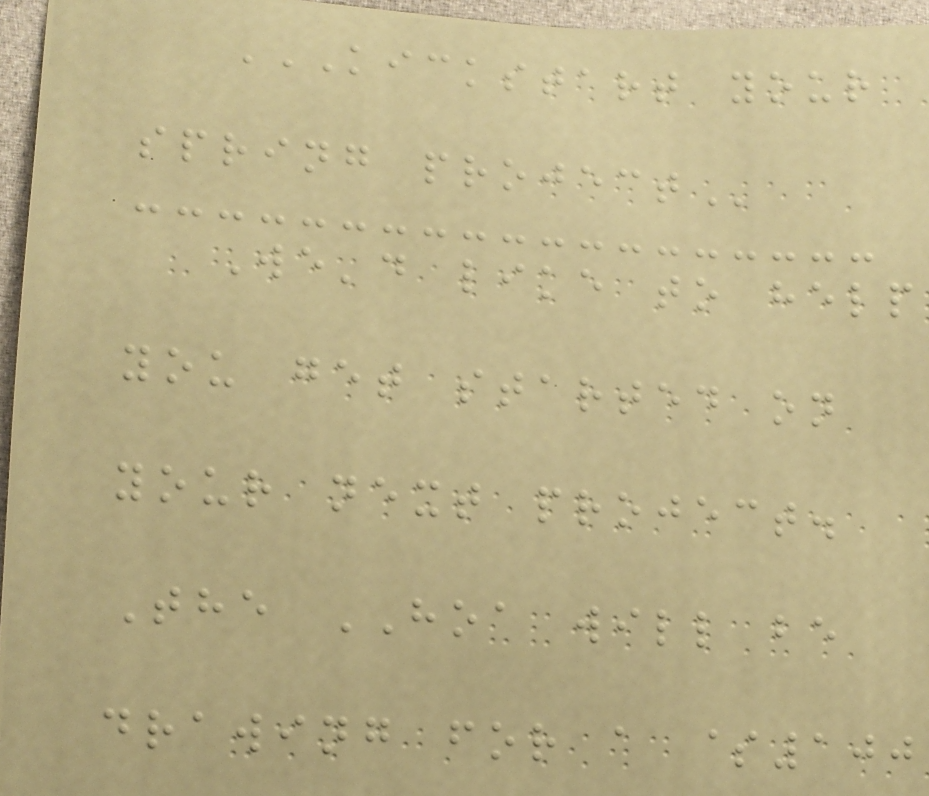KICKSTART YOUR
SPRING PROJECT
We'd like to help
you get started on
your next project.
The HOA will be
drawing for a $100
